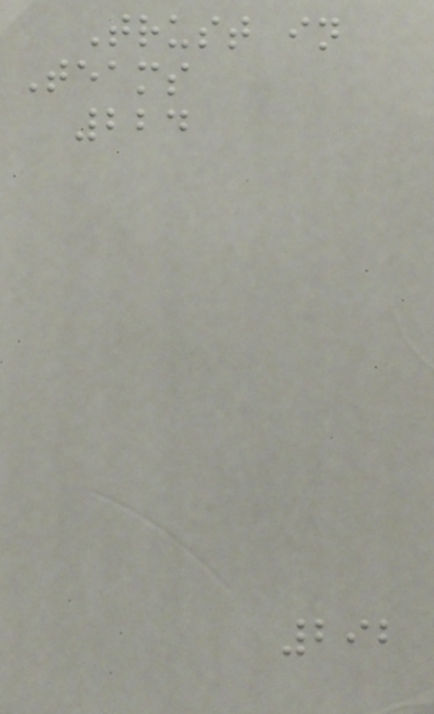Trust in
Teams
224
292
